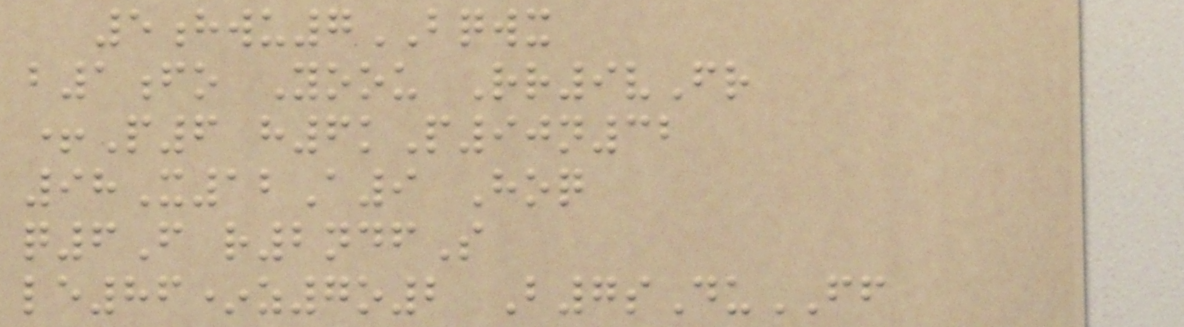5hwu7BQWX
b1fo Yoou Rr9vFr
+P6 h6kP90n32
98X12A9 Hoq
q6F r2ndfS
le86*z7o2 B7sDuFF
